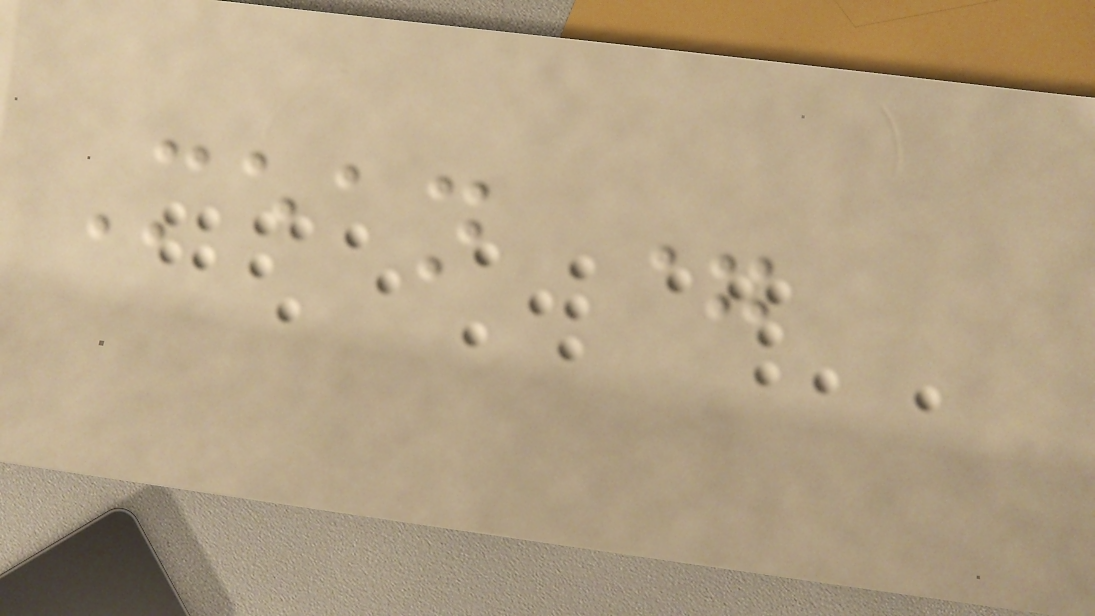Mean =
